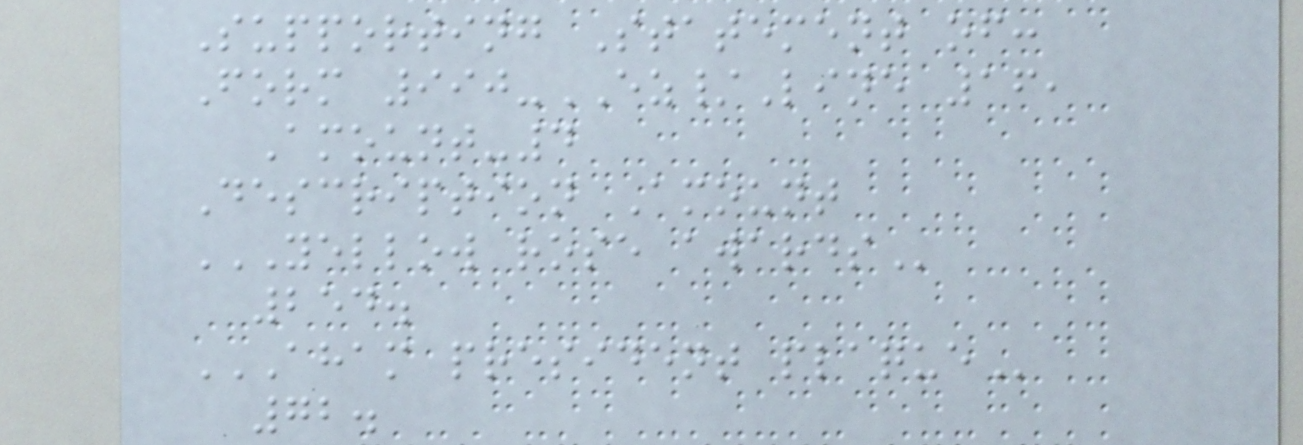Supporting Statement of:
Form 990-EZ/Line 16,
Amount-4
Description Amount
YELLOW ROSE AWARDS
254.
AHAM PRESIDENT PLAQUE
72.
